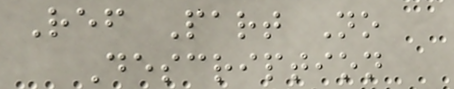Ref Part No
Description
